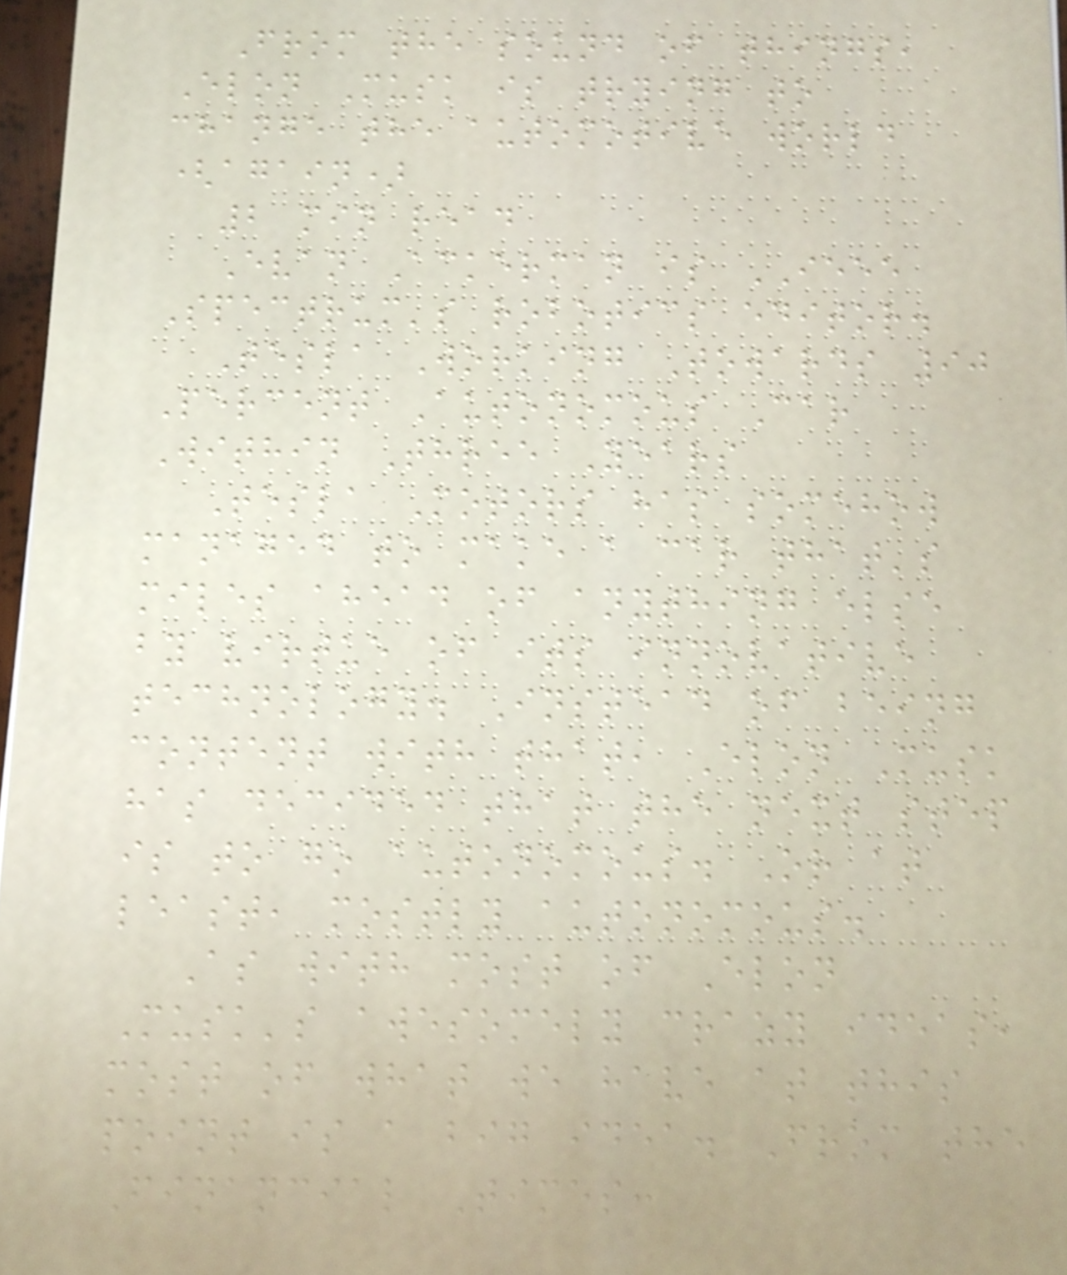From the sound of things,
Elon Musk is trying to
change the automotive world
(again)
2 min read
Evan Ackerman is IEEE
Spectrum's robotics editor.
Tesla Working Towards 90
Percent Autonomous Car
Within Three Years
Tesla Motors has somehow
managed to make a car that's
miles ahead of anything else
by virtue of its innovative
technology. Instead of being
content with that, Elon Musk
has decided that the next step
is to go autonomous. Or at
least, mostly autonomous.
As with most of Elon
Musk's awesomely crazy ideas,
most of what we have at this
point is a big idea. From the
Financial Times:
